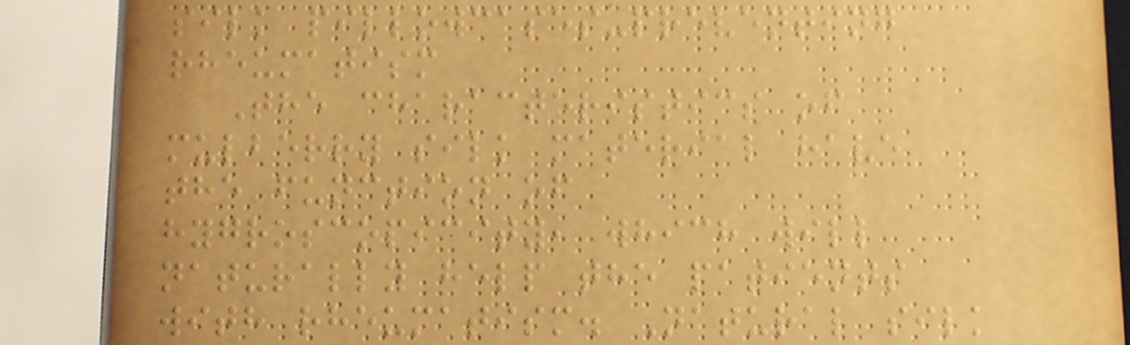silk pillowcases-preventing
rheumatism
The characteristics of
mulberry silk material have
the function of
hygroscopicity, which will
naturally help the patients
with rheumatism. Natural silk
